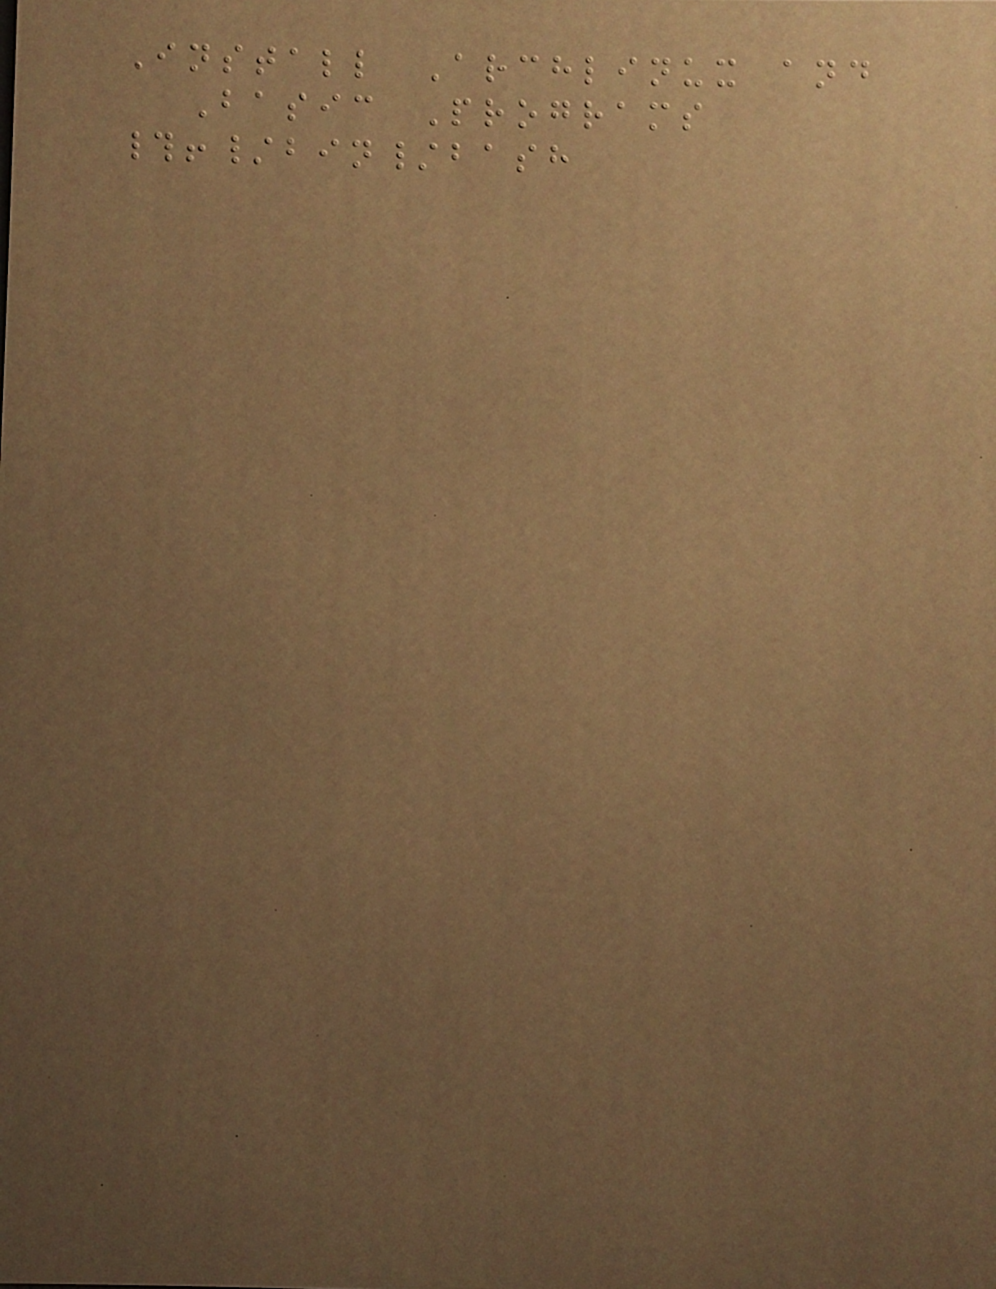Install Archlinux and
Basic Programs
#!/bin/bash
